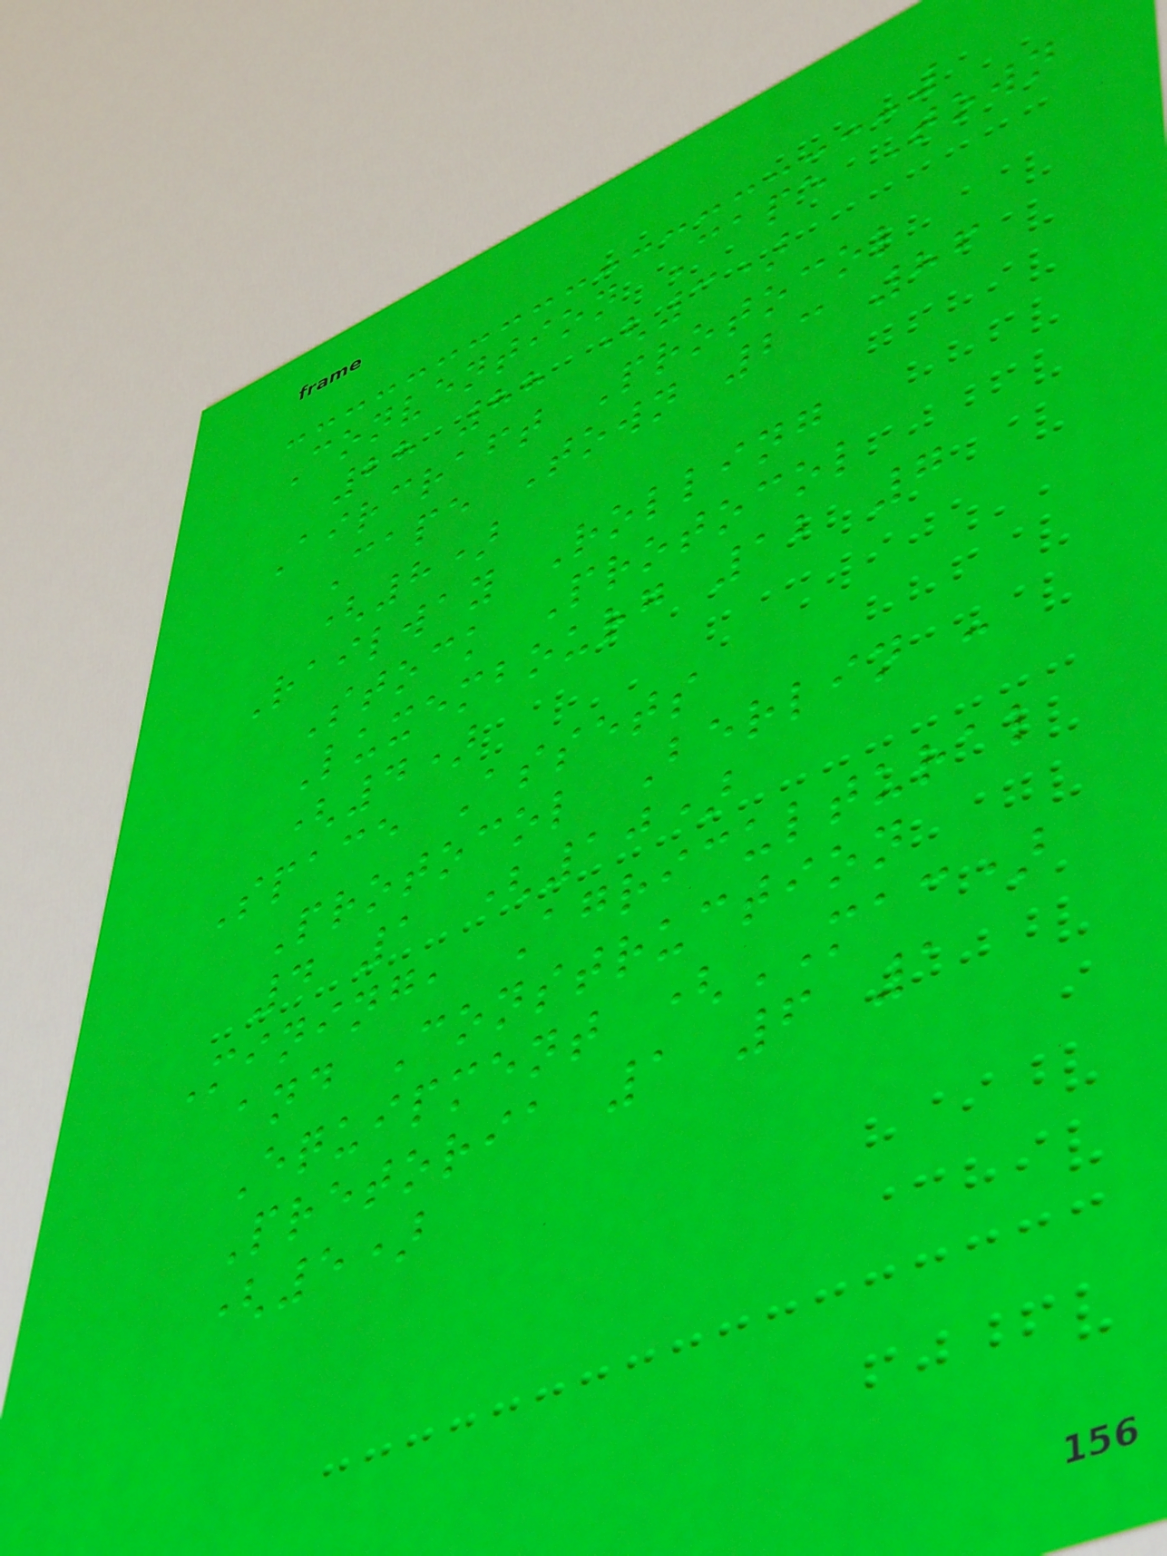Convention Cape Town
28 88 (3)
Aircraft Protocol
Cape Town 23 86
(8)
Railway Rolling
Stock Protocol
Luxembourg 12 7
(4)
Space Assets
Protocol Berlin -
4 1 (10)
Mining, Agricultural
and Construction
Equipment (MAC)
Pretoria 1 6 1
(5)
